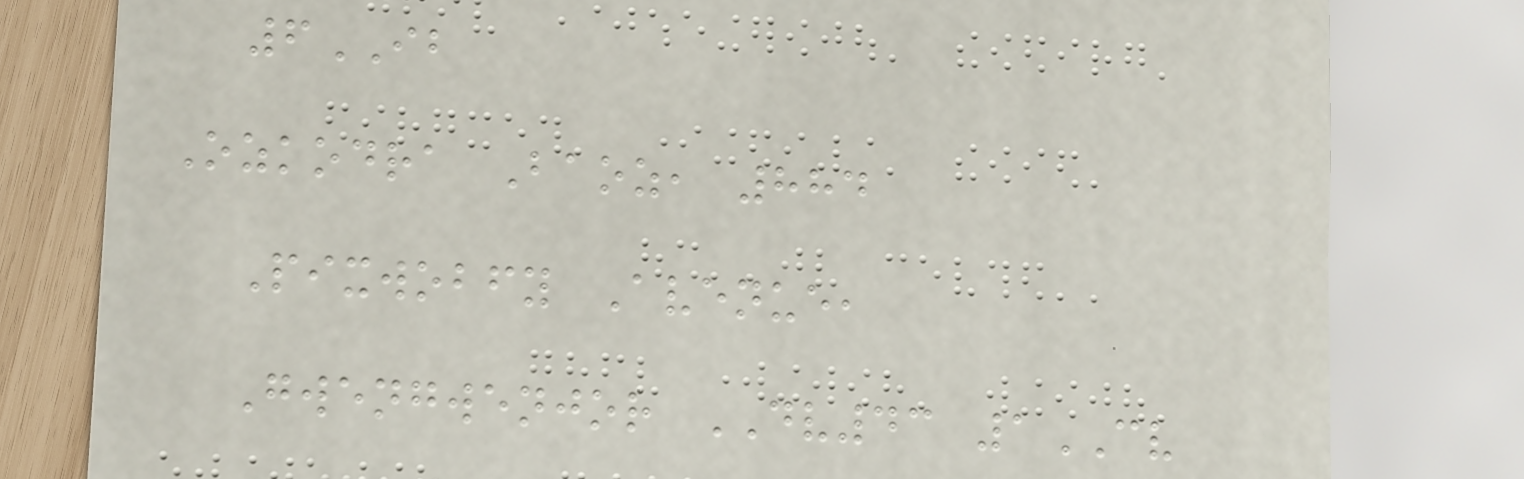6IB
Ozkodra Baoz, 884
Pixwobfy Avenue,
Gwengwenjor DV43 1CV
